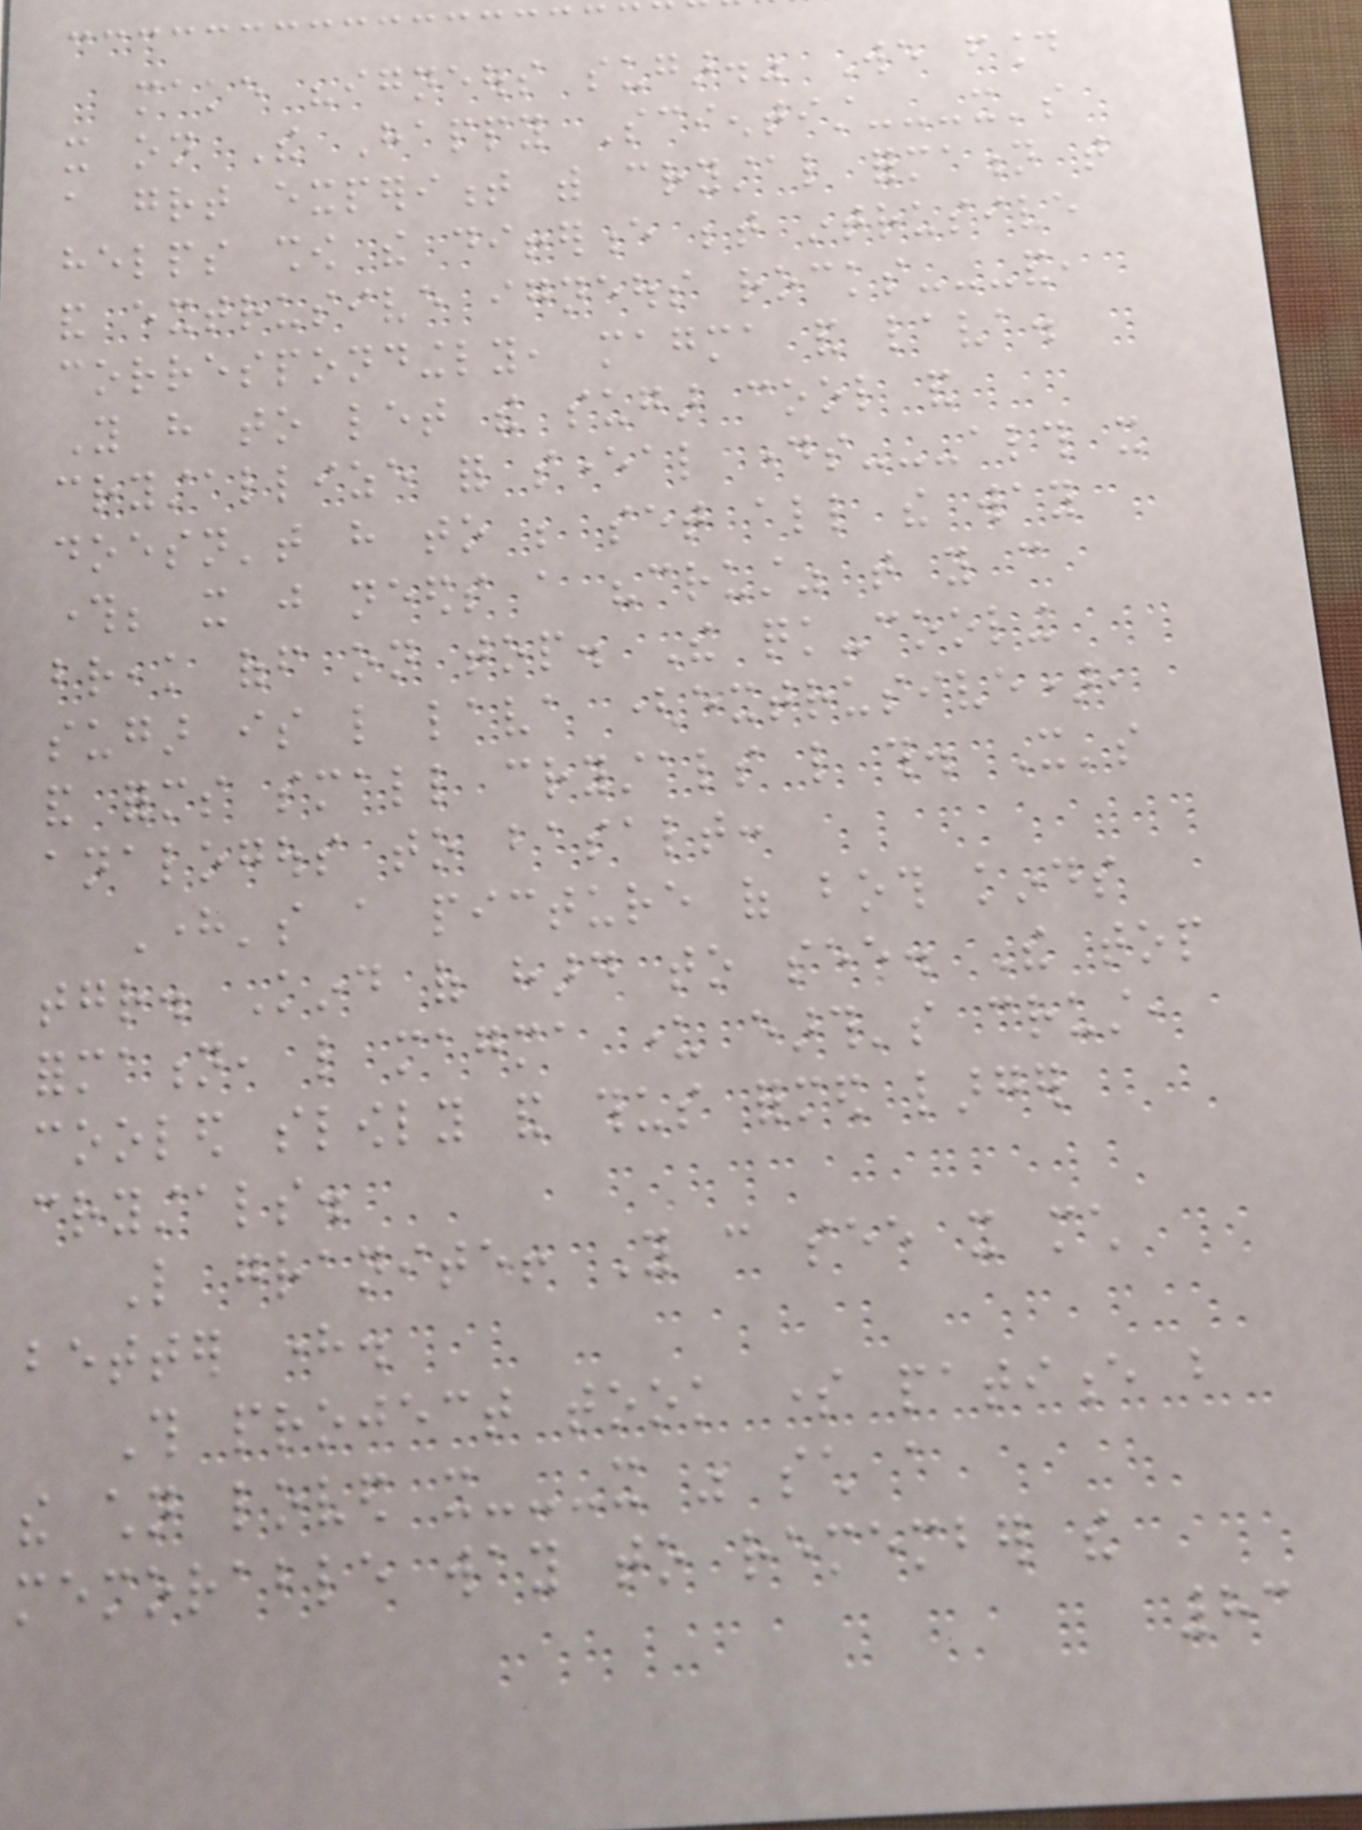make "igneous sugar." We found
it on The Happy Scientist---it's
a great experiment with crystal formation that
helps show the difference between intrusive
and extrusive igneous rocks---and,
correspondingly, magma and lava.
You have to let the sugar cool and
crystallize for several days---although it
doesn't have to be set all the way
through; it just needs a "crust" that you can
break off on top. The quick-cooling
sugar is like lava (extrusive),
and forms small crystals like this. It's
analogous to basalt:
Here's a picture of both kinds
together. Kind of hard to see. The top
formation, like magma under earth's crust,
cooled slowly and thus formed larger
crystals.
Like granite! You can see it much
better here.
This project took some patience but
the children loved it---it was such a
memorable way to remember the
83
